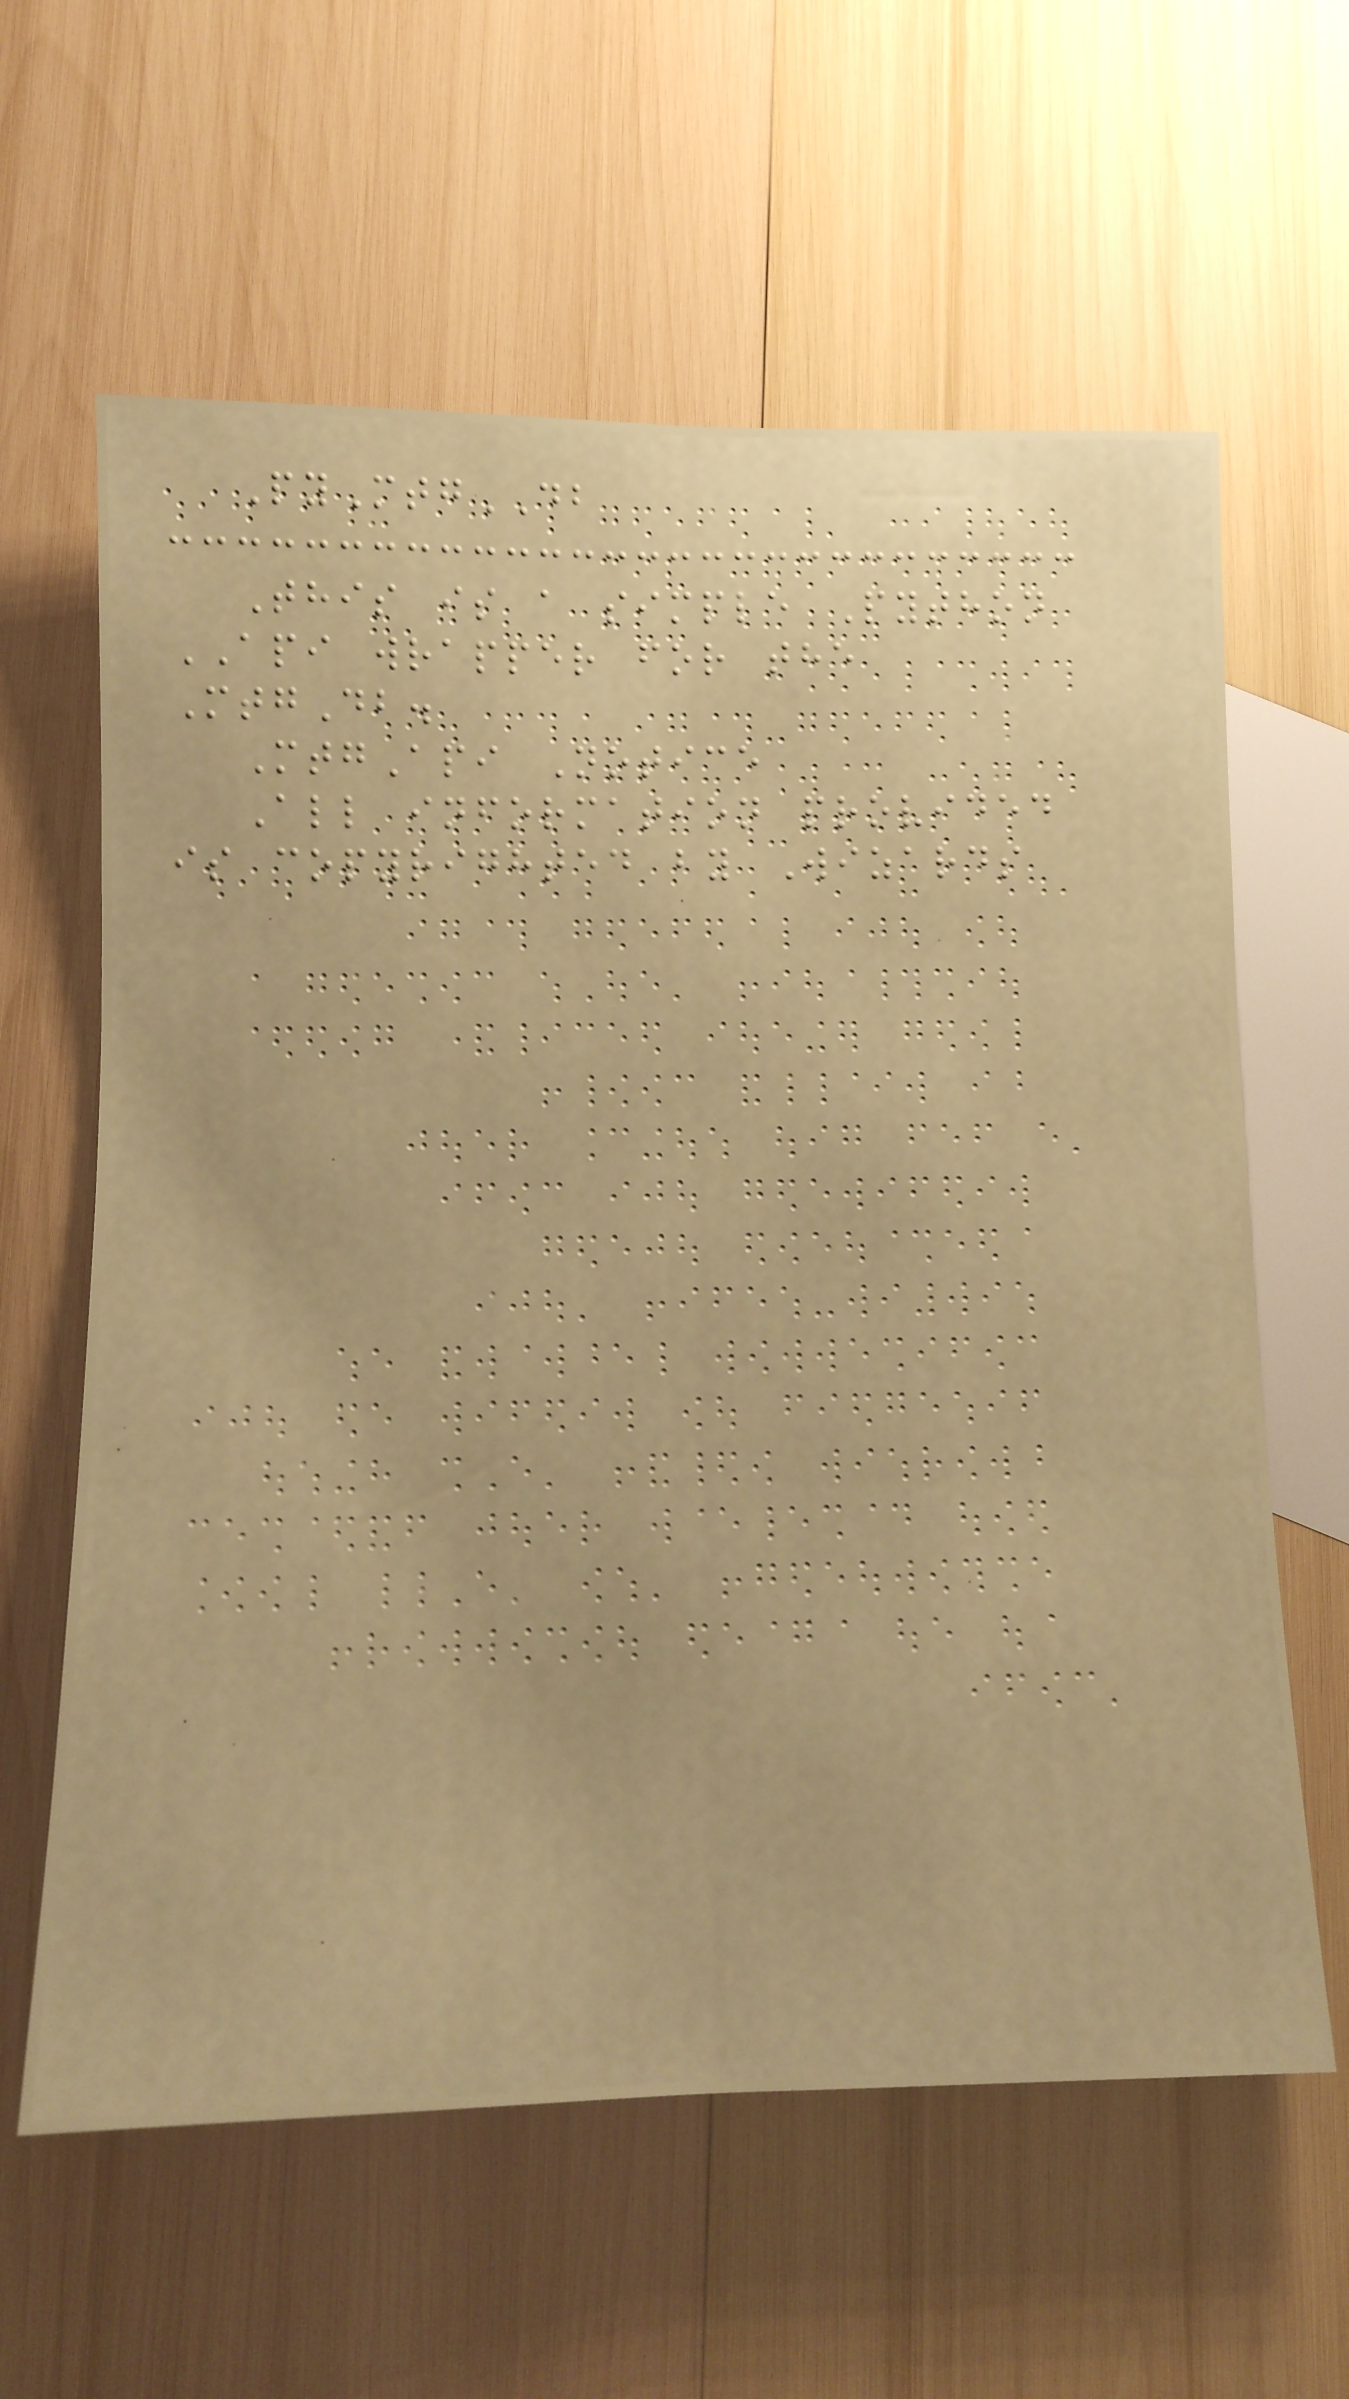PyMtgDB
This is a simple Python
API wrapper for the
MtgDb.
MtgApi Notice
All information provided
is copyrighted by Wizards
